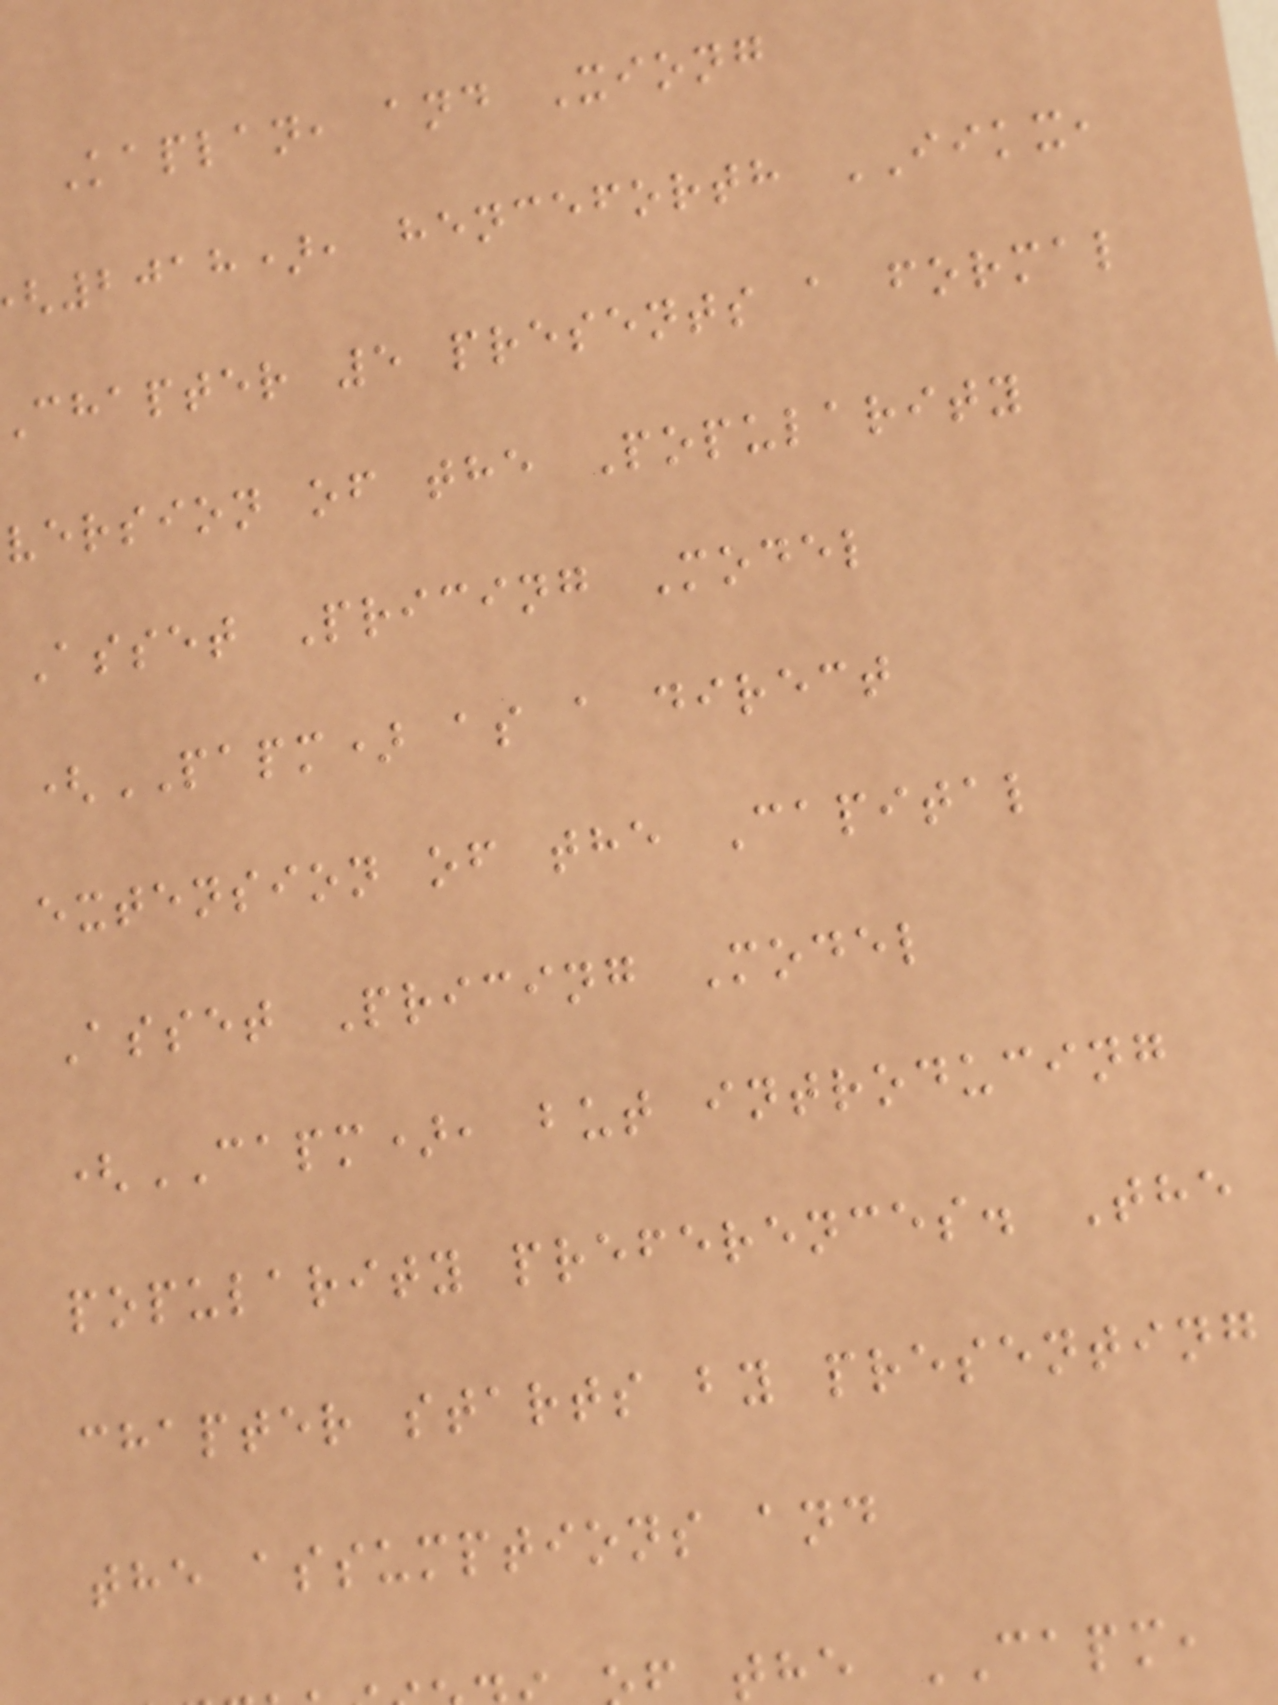Kaplan, and Xiong
2018), henceforth IIKX,
chapter 5 presents a formal
version of the Popularity
Asset Pricing Model
(PAPM) as a direct
extension of the Capital
Asset Pricing Model
(CAPM), but introducing
popularity preferences. The
chapter starts by presenting
the assumptions and
the CAPM,
